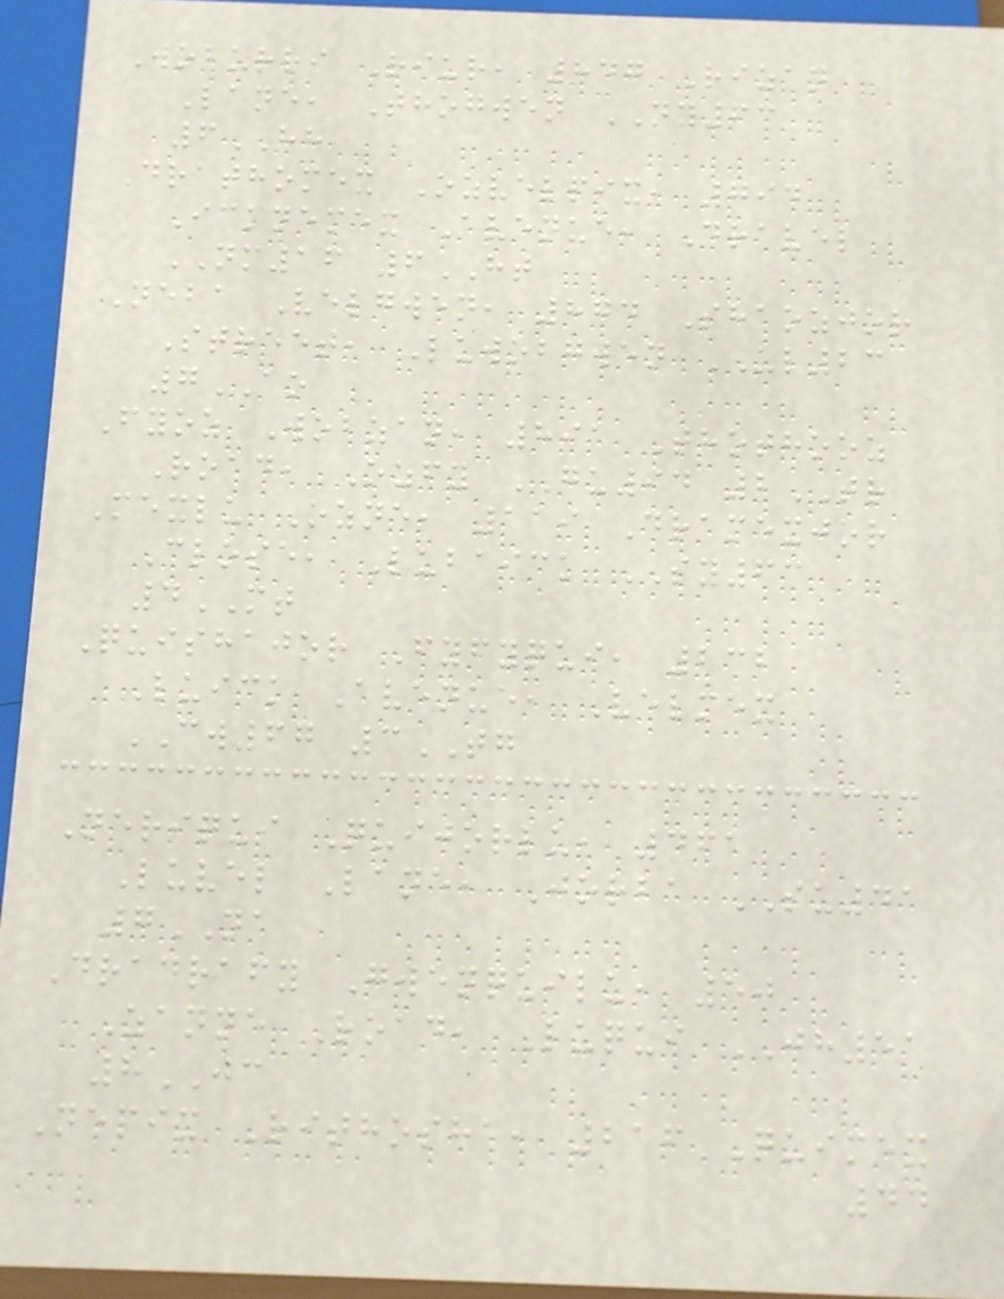Woburri Riur, 847 Rizan
Lane, Thogwen NY63
6HH
Drathomex Ozvelpix, 794
Icknemex Avenue, Dravel
NM16 6HT
Neba Velgwen, 874 Shaozjor
Street, Luwobgwen UL23
7AO
Fyoz Wobzan, 891 Thothooz
Road, Ozfy GU94 2TR
Mexlu Ozne, 119 Dramexjor
Close, Lubaick SY63
4MT
Quishajor Fyfyqui, 232
Luick Avenue, Velmex
CW67 3TG
Neriqui Quijorlu, 461
Luvel Lane, Jorba SU41
7NA
Dradrafy Gwenquilu, 50
Zanne Road, Luqui JH51
8JC
Nepix Rithosha, 216 Quimex
44
